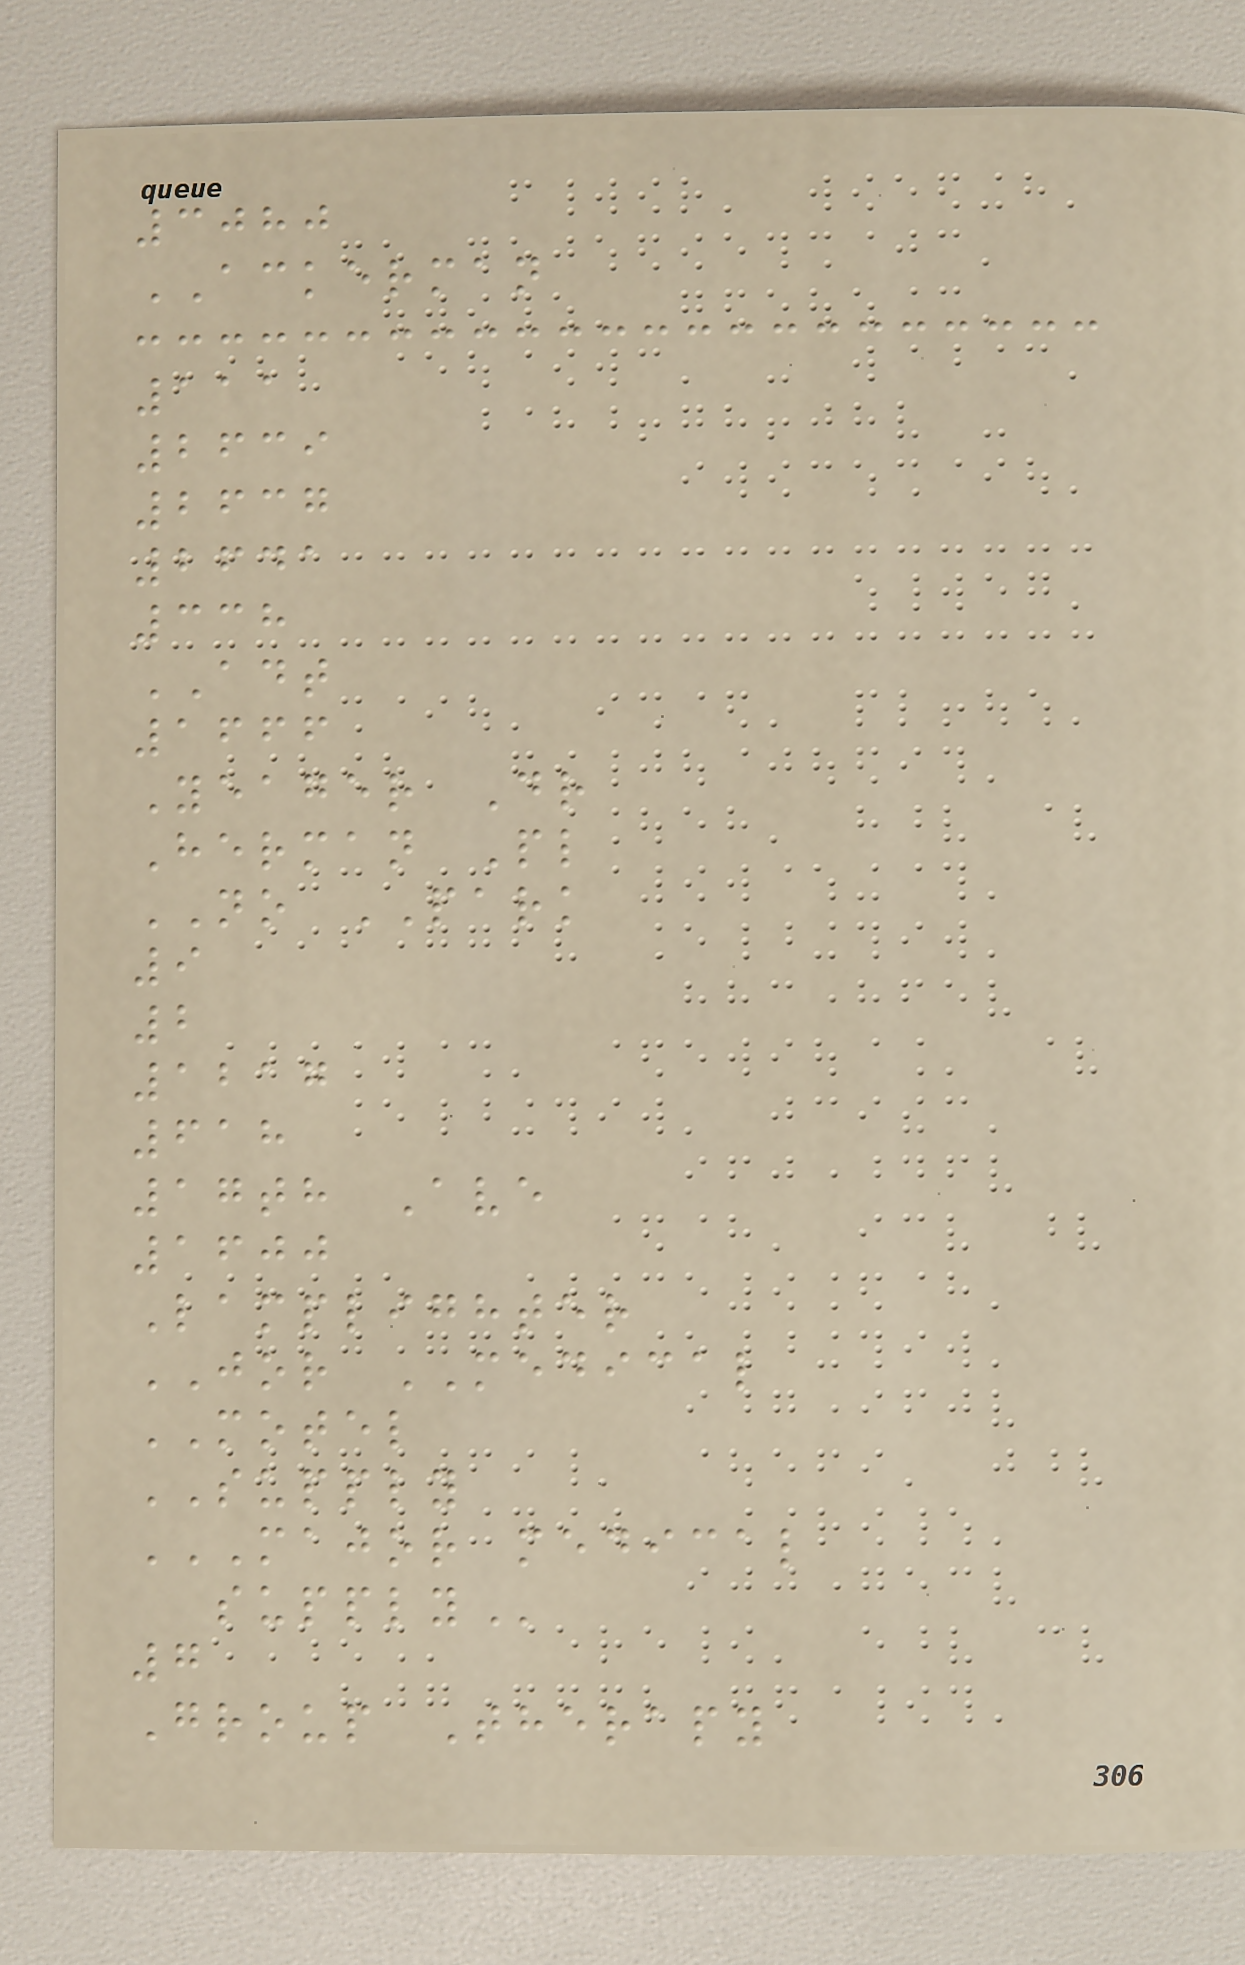3080
ACKERMAN
111
2639
2637
2641
338
ADT
1666
Yeager Dr
Herman Pl
NO PARK
9
2
1217
618
17th Ave
1600
Lamplighter
JOR MEDICAL
MOTEL
SUPPLY
MAJOR MEDICAL
SUPPLY
7
Group Therapy
